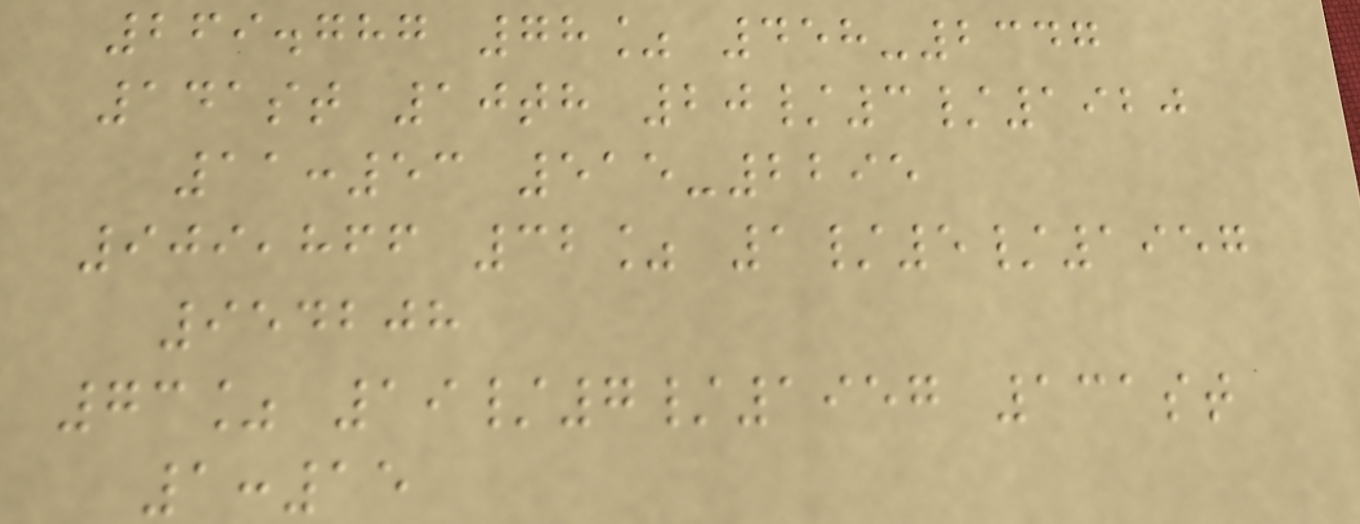269.787 78% 458-2347
141st 10th 20/3/1920
11:53 515-2295
909,866 32% 1/5/1957
954208
73% 19/7/1957 131st
1:15
